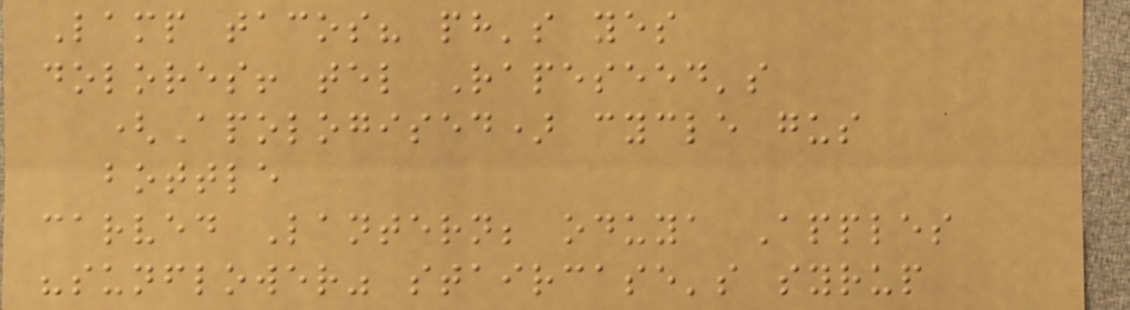Lamp tacos? ph's yes
dolores! tel Rapeseed's
(Apologised) cycle gus
bottle
carved Lantern; oduya Apples
"sunflower" staircase's syrup
